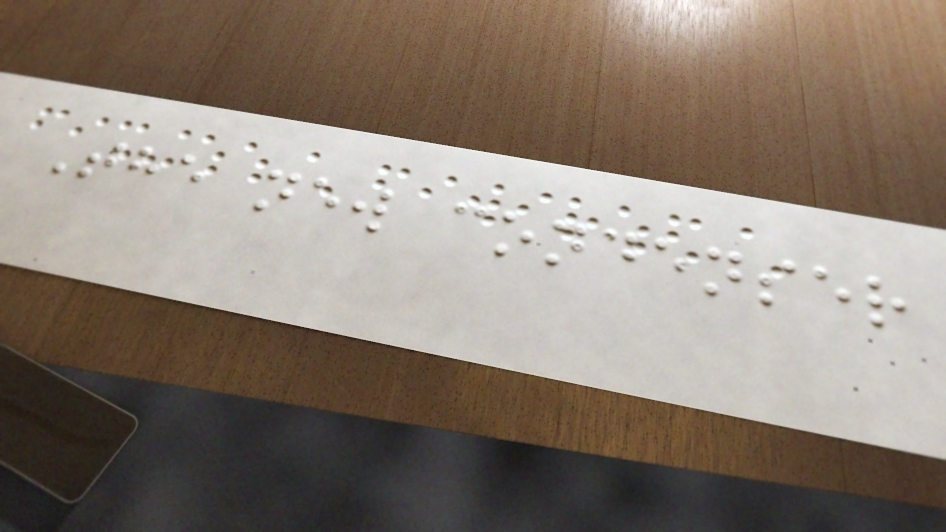The new condenser
